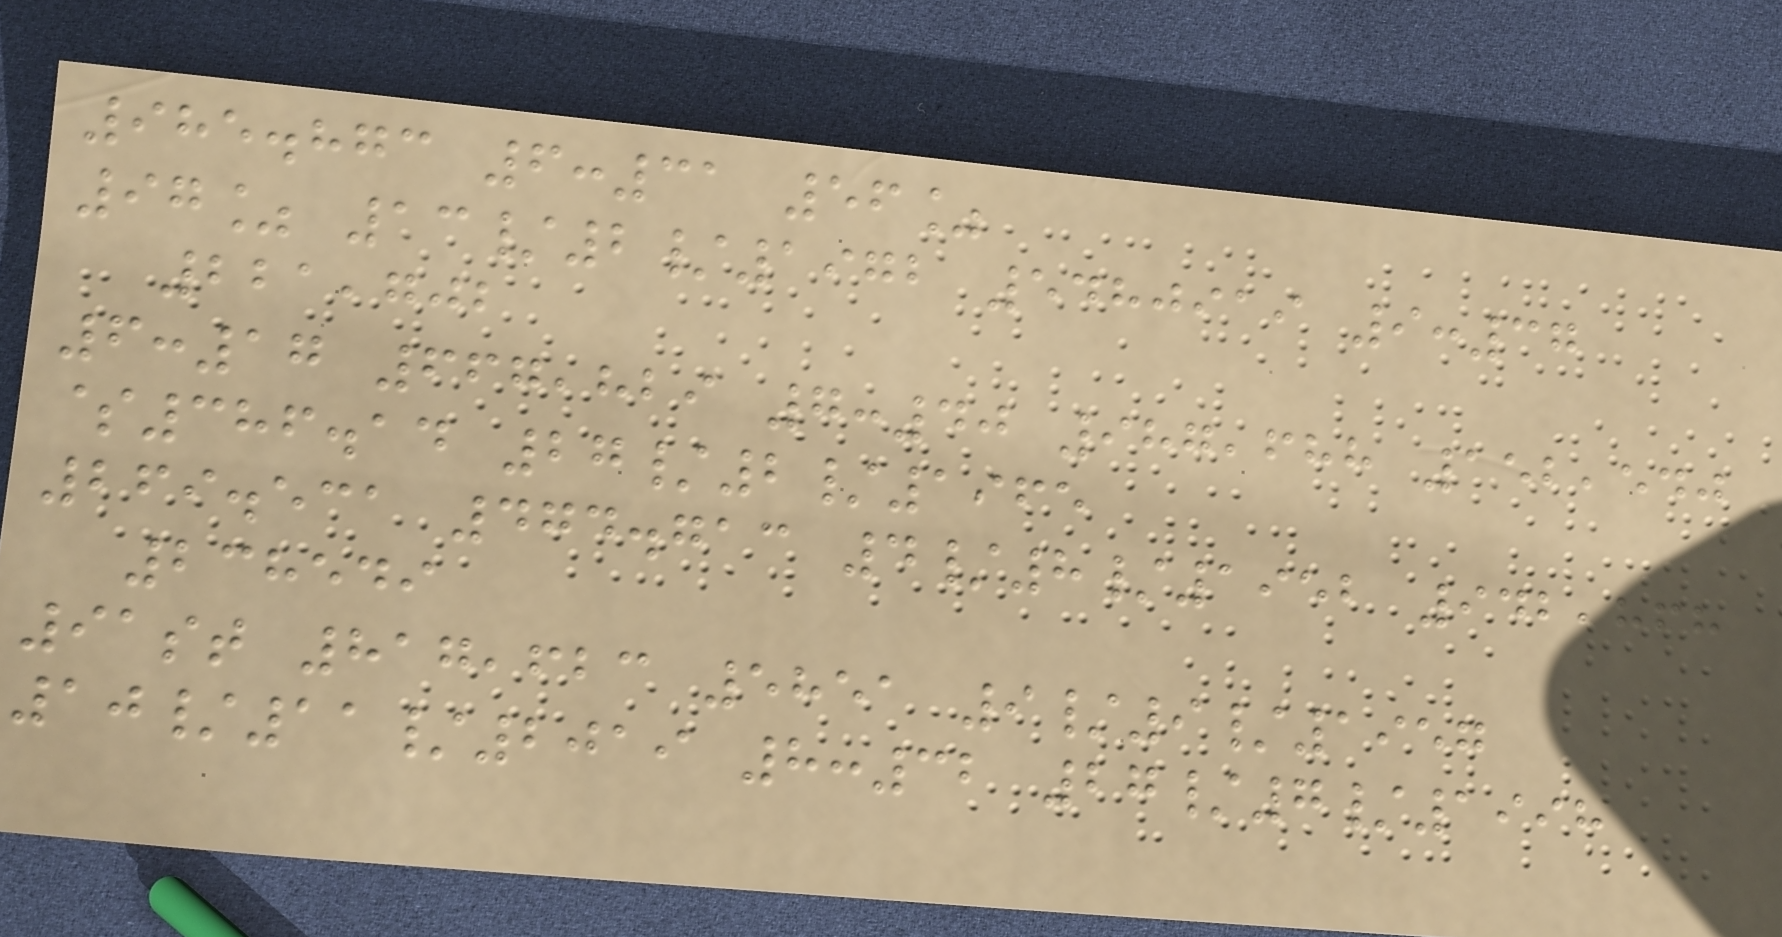985.873 6:31 56%
97% 13/2/1972 5480919 9:37
221,702
6:17 667,829 7:40 987,688 152,540
$386.14 27/2/1965
269.531 474.713 4/8/1952 942,868
238549
91st 817,623 5851 9/9/1957
10/11/2019 8:32 27/7/1998
